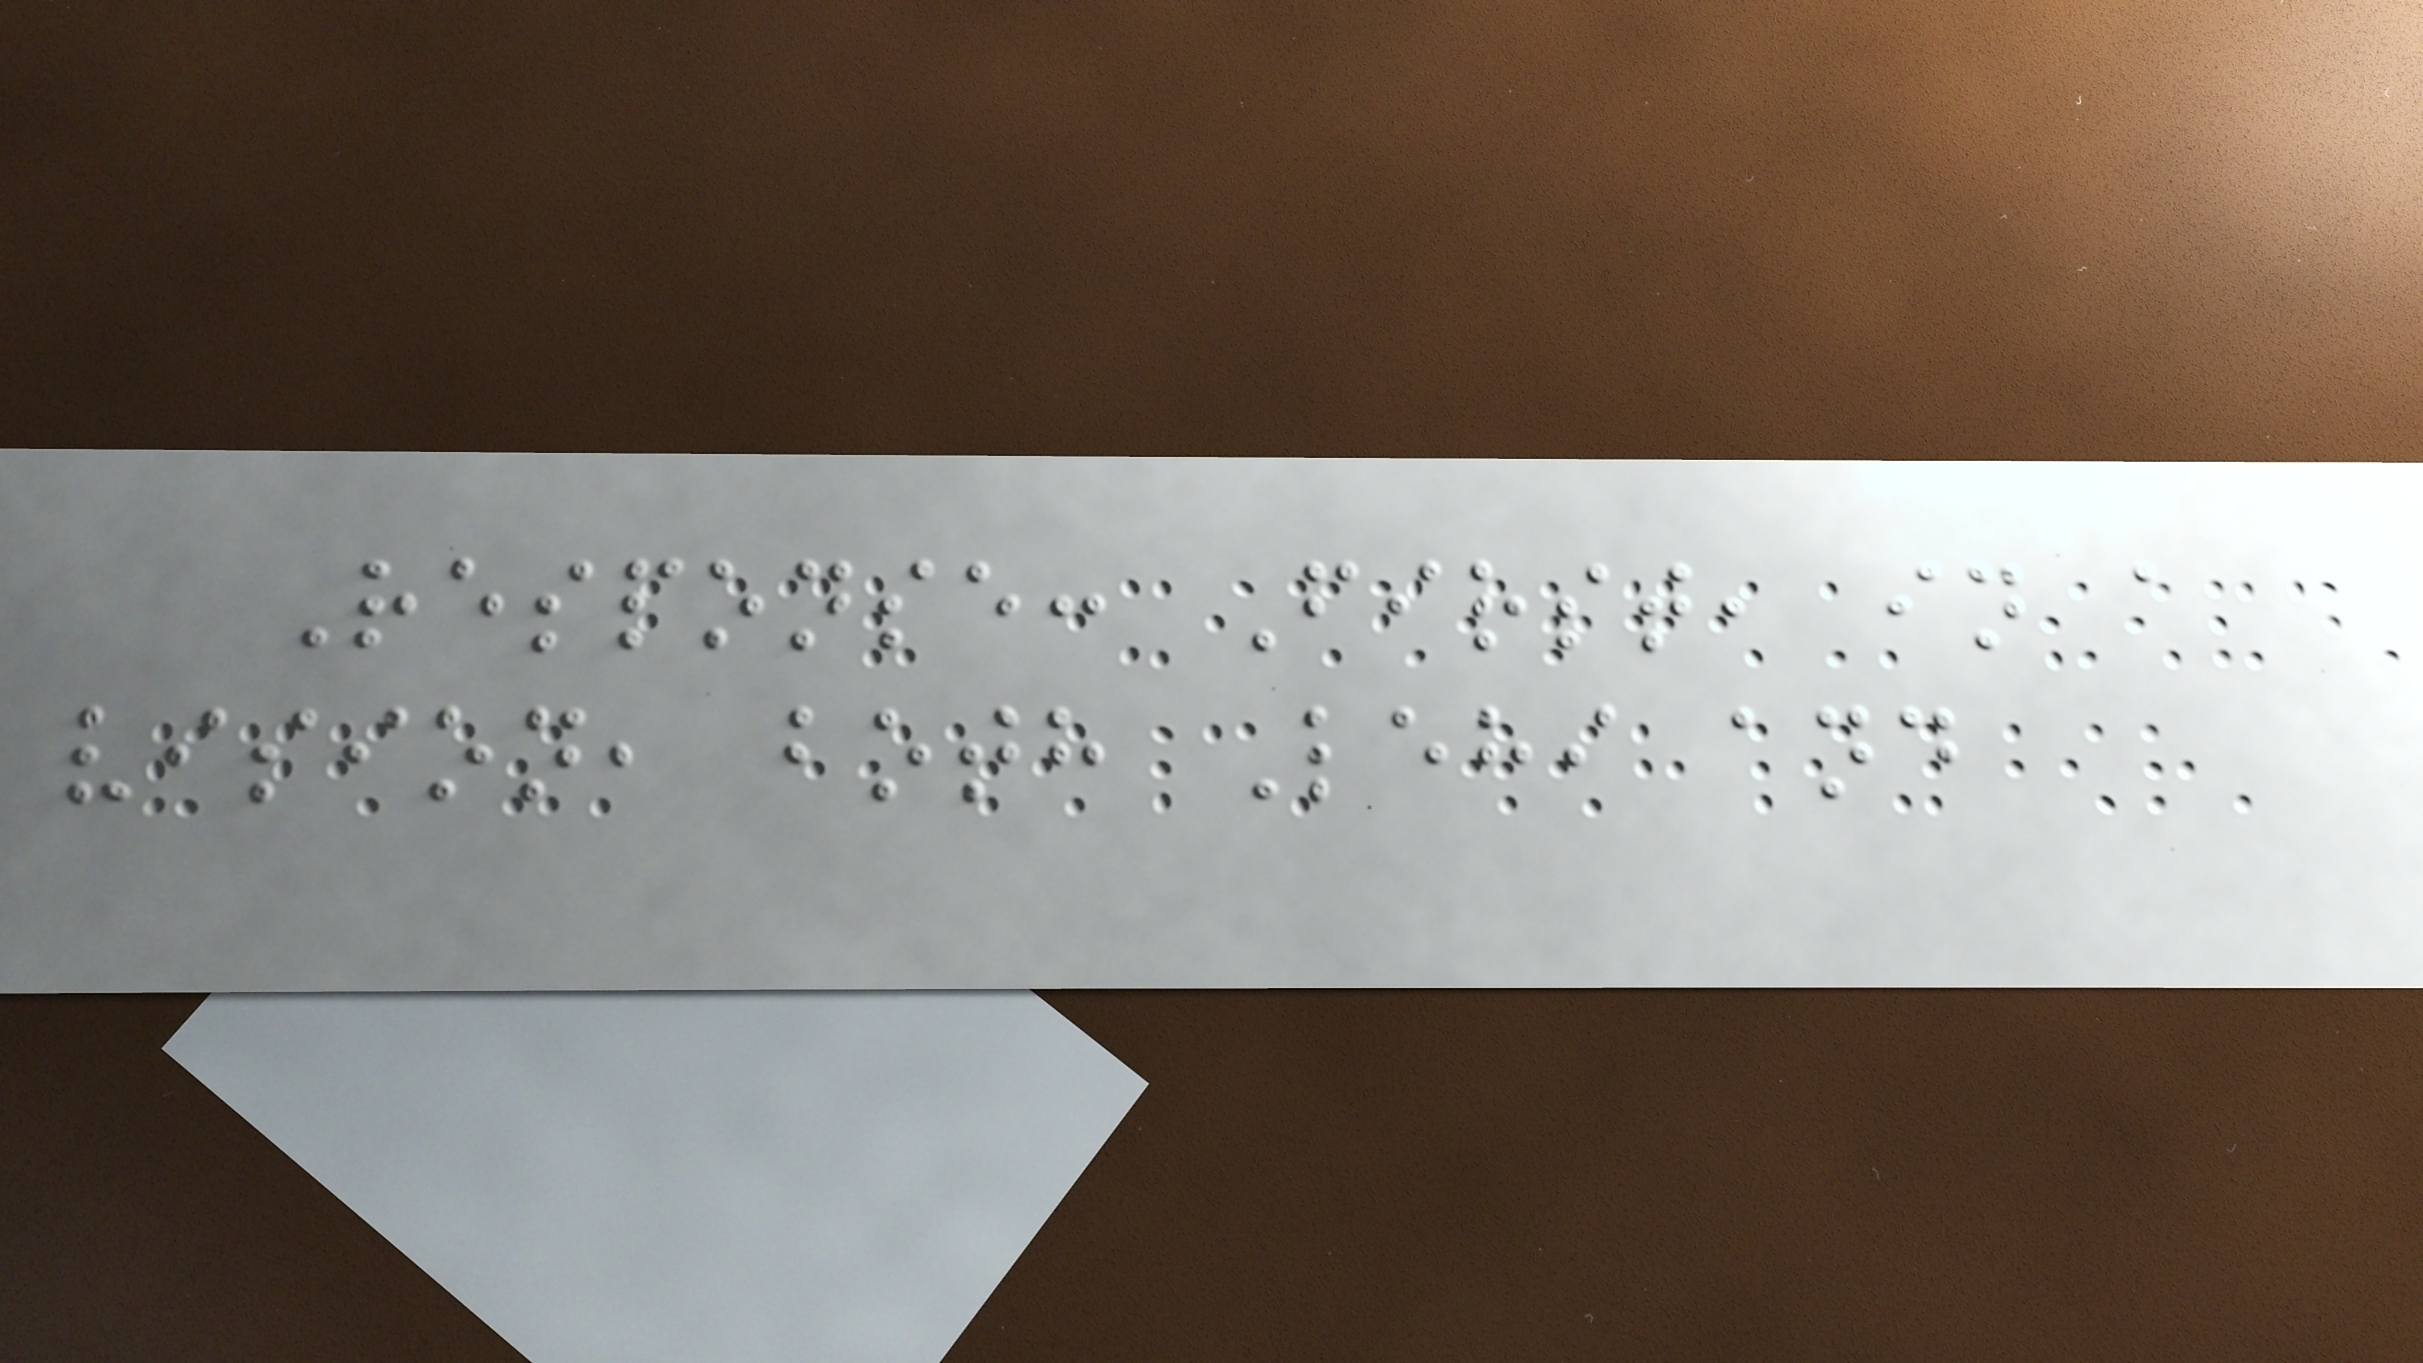Response: First, in a
vision, both Lehi and
